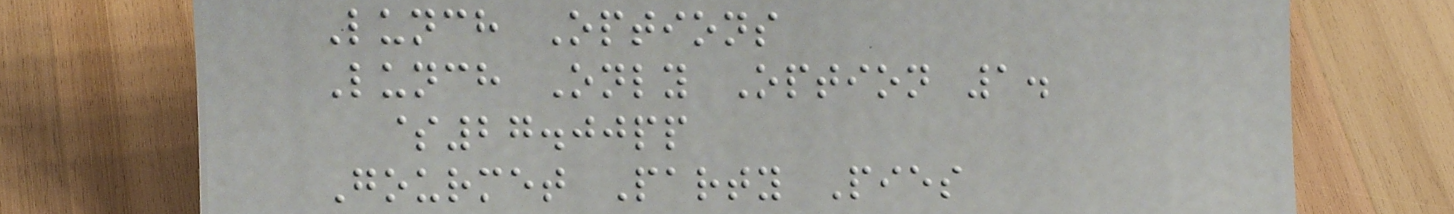Lunch Options
Lunch Only Option 1.
$27.00pp
Gourmet Party Pies
